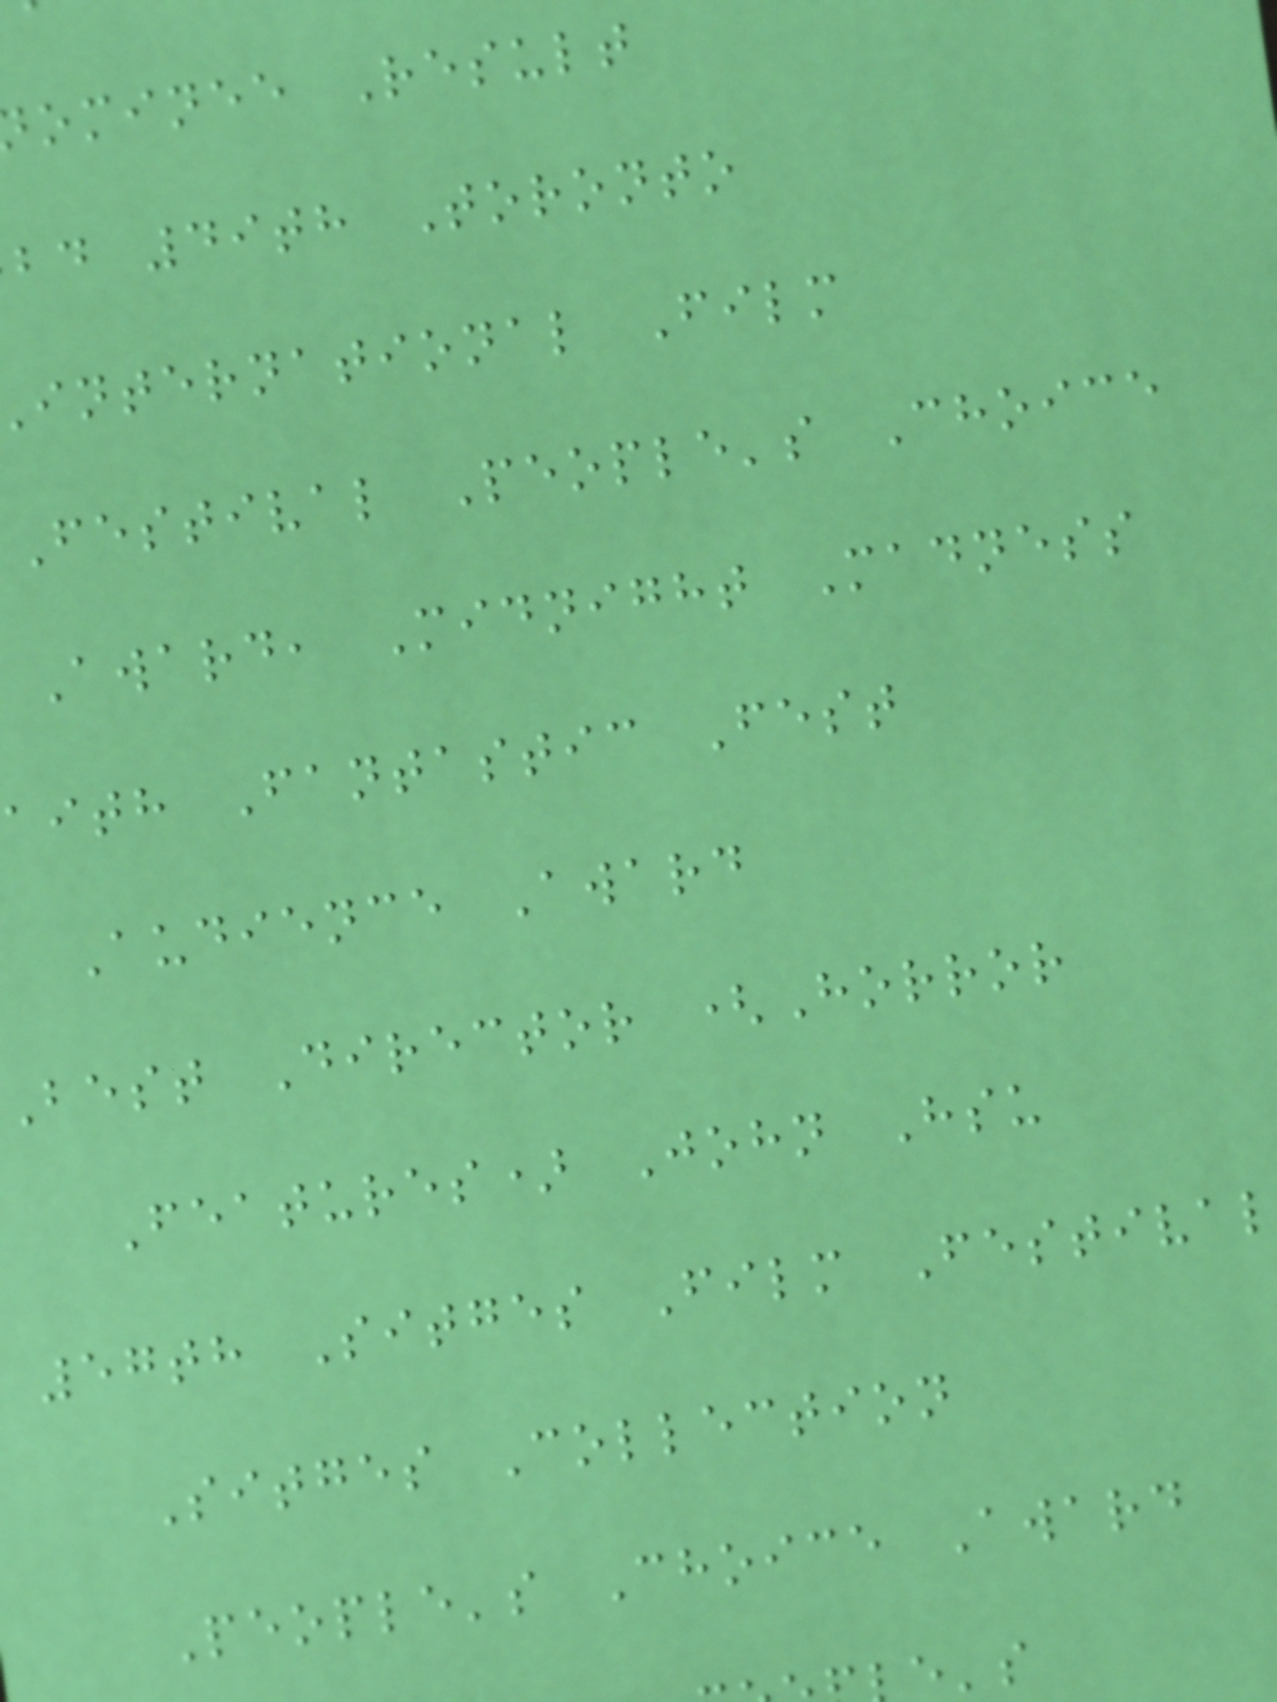ominee Result
bd 49th Toronto
international Film
Festival People's Choice
Award, Midnight Madness
aith Fantastic Fest
Audience Award
best Director (Horror
Features) John Hsu
57th Sitges Film Festival
Sitges Collection
People's Choice Award
